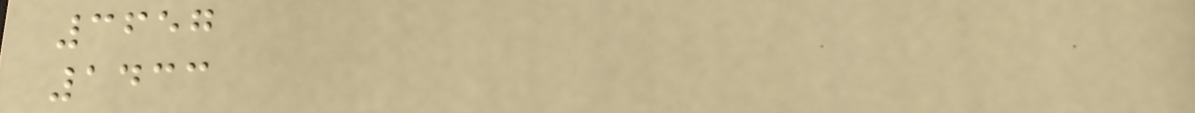3657
1433
